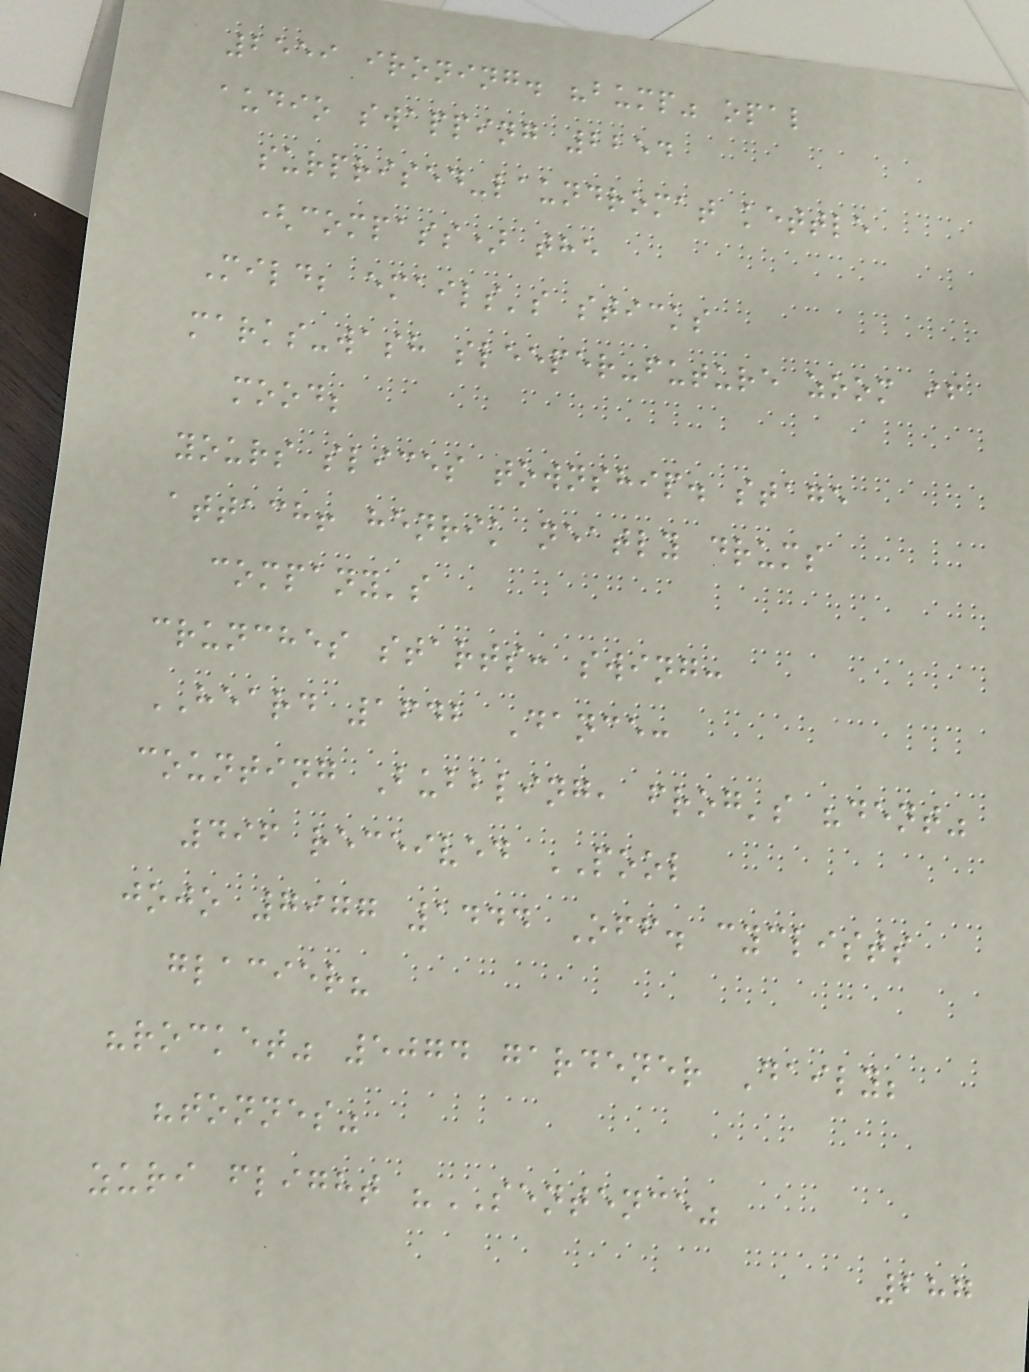2559 ironing. "bump" opal
audio swapping 2254
surprised-laundromat kettle
(compass) the
Mild; emails's sticks
marks-wash sleeper-future zoom if
mood;
yours slices township. stage
attach! henrik neatly drums
company's
crunches starts: swing:
HEARD 1642 Dance:
counting Bubbling, frog's "dent"
496 received POOL
jojo 7977 1444 Off. cyclists
glacier?
"rocket" 5074 gardener Daily;
"tonnes"
zuri flight "SENTENCE"
287
